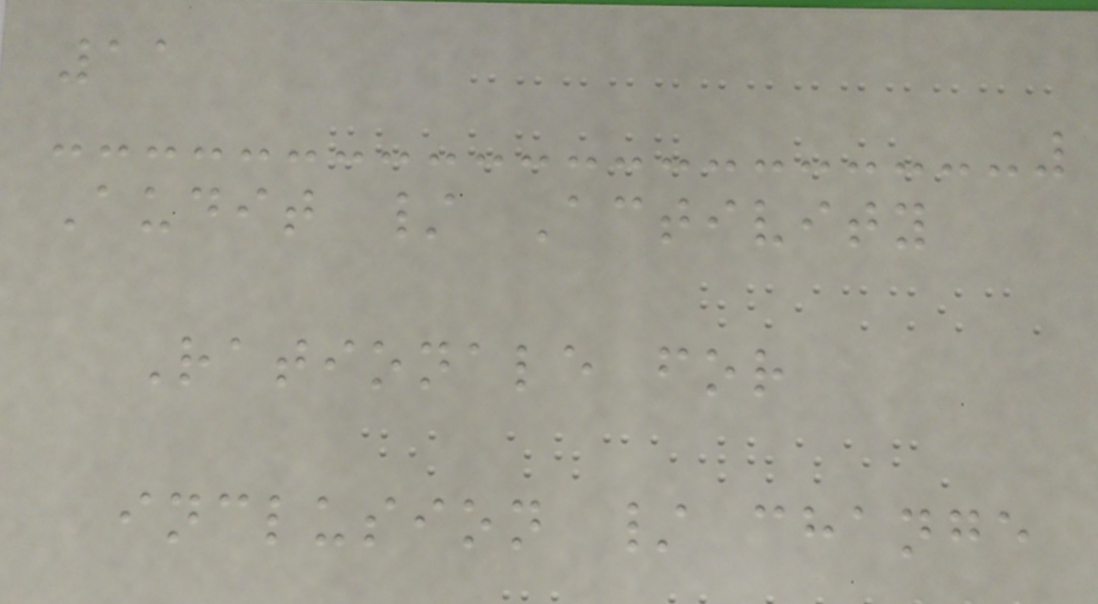11
Audit / Activity
Rationale for
inclusion / change
